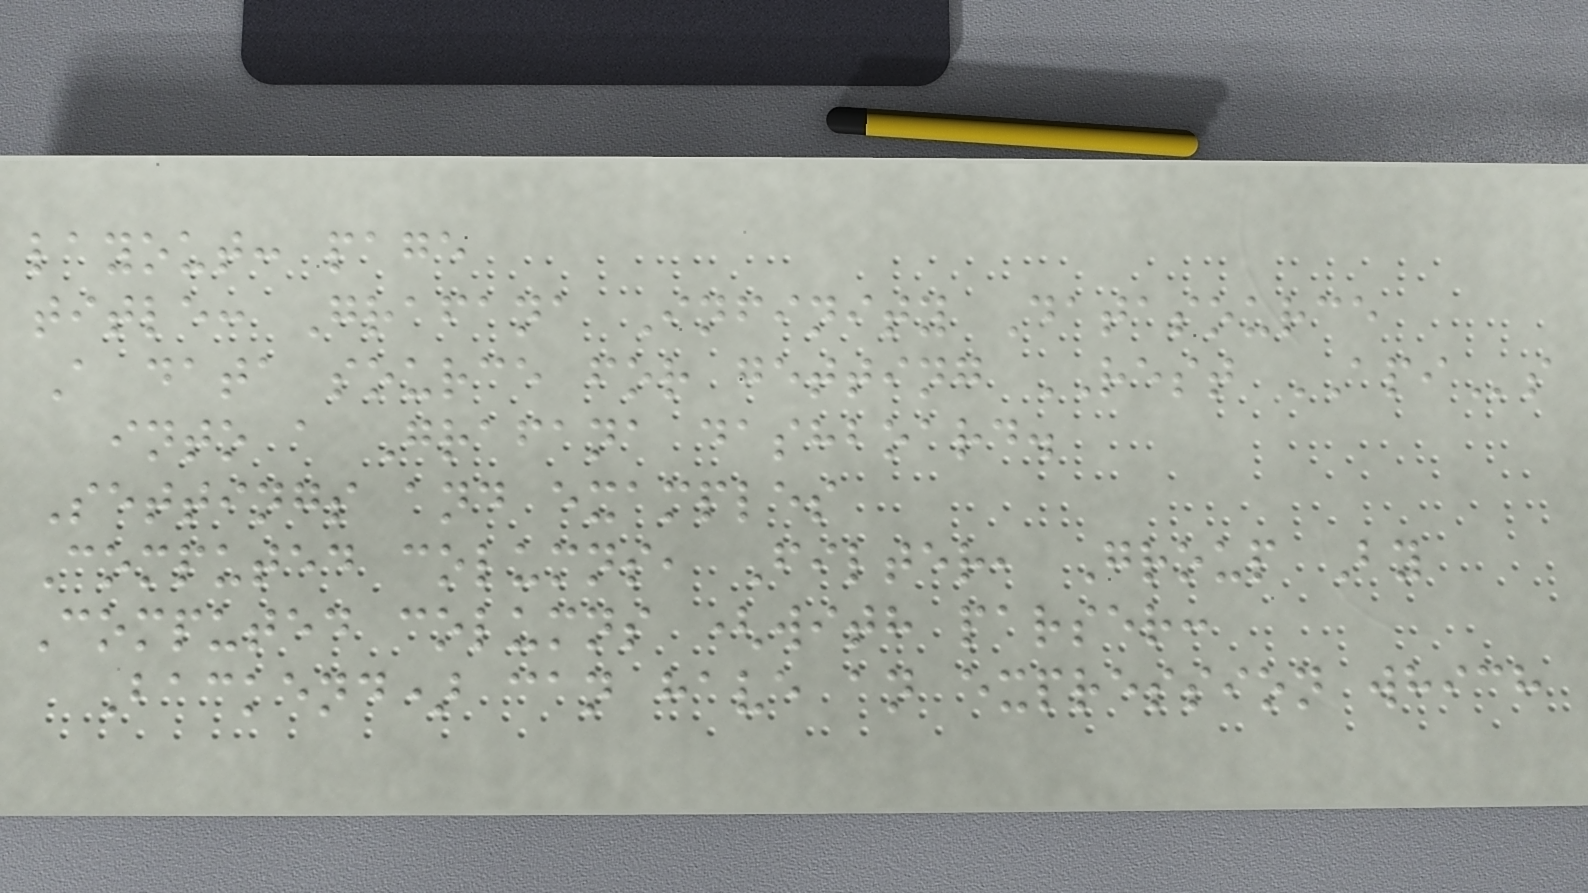layout: page
title: Grafana Infinity Datasource
A data source for getting REST APIs
into a Grafana dashboard.
Settings and examples
Computed columns, Filter, Group By
Computed columns (with parser:
Backend) can have an expression which
